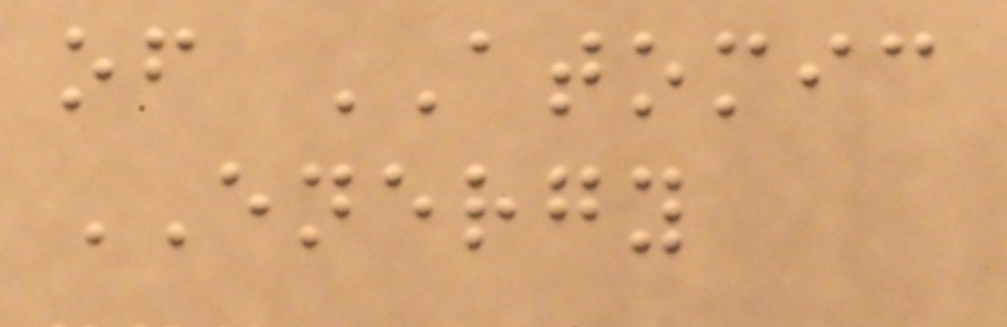of ATOMIC
ENERGY
